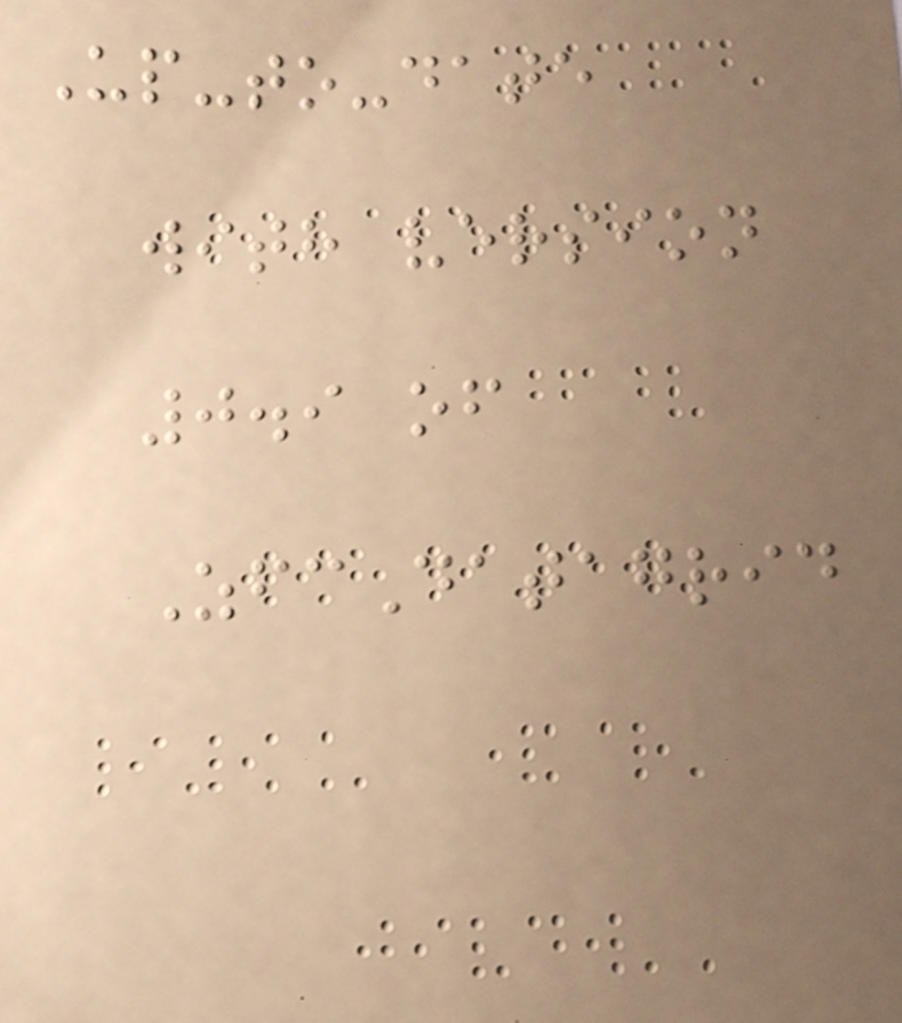Up-to-date
with version
0.9 of
ZfcDatagrid
